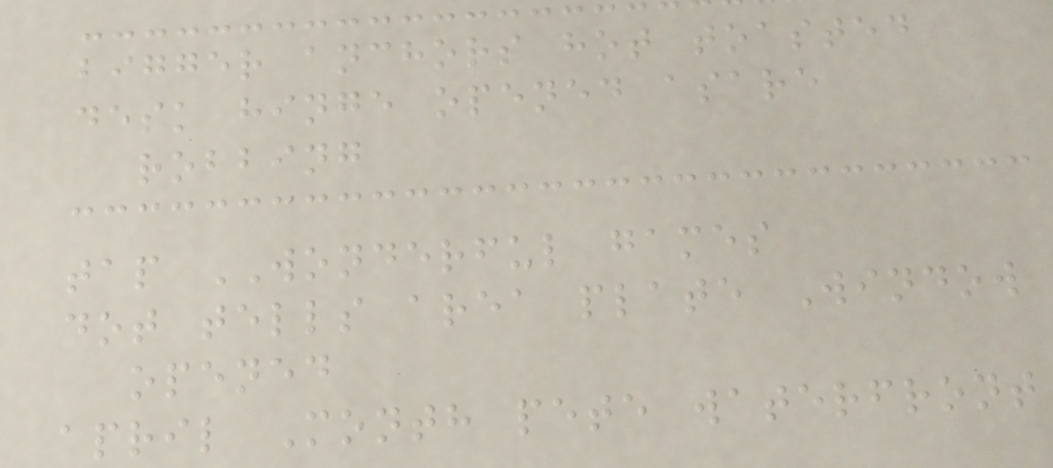bigger anchors hot toasted
desk hinge opened asare
robbing
tap WONDERFUL games
dot tells area plate Window
opened
april Month pete waterfront
